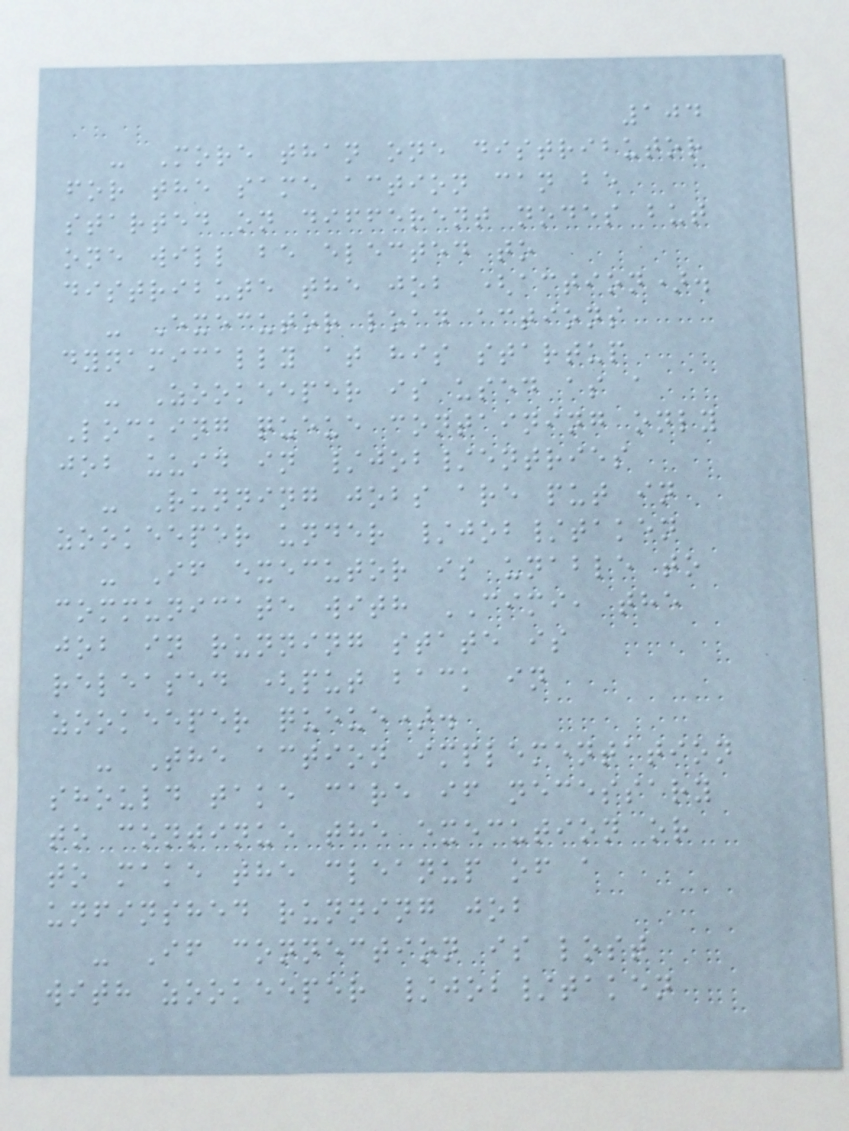104
- More than one distributor
for the same action can be
started on different nodes but
one will be elected to
distribute the job (action).
- Executor load actions
dynamically at his startup
- Zookeeper is used as a
Locking queue containing only
job uuid in /job/entries
- Running jobs are put in
zookeeper under /job/taken
- If executor is unable to
communicate with CIMI, the
job in running state is
released (put back in
zookeeper queue).
- The action implementation
should take care if necessary
to continue the execution or
to make the cleanup of a
unfinshed running job
- If connection is lost
with zookeeper /job/taken
